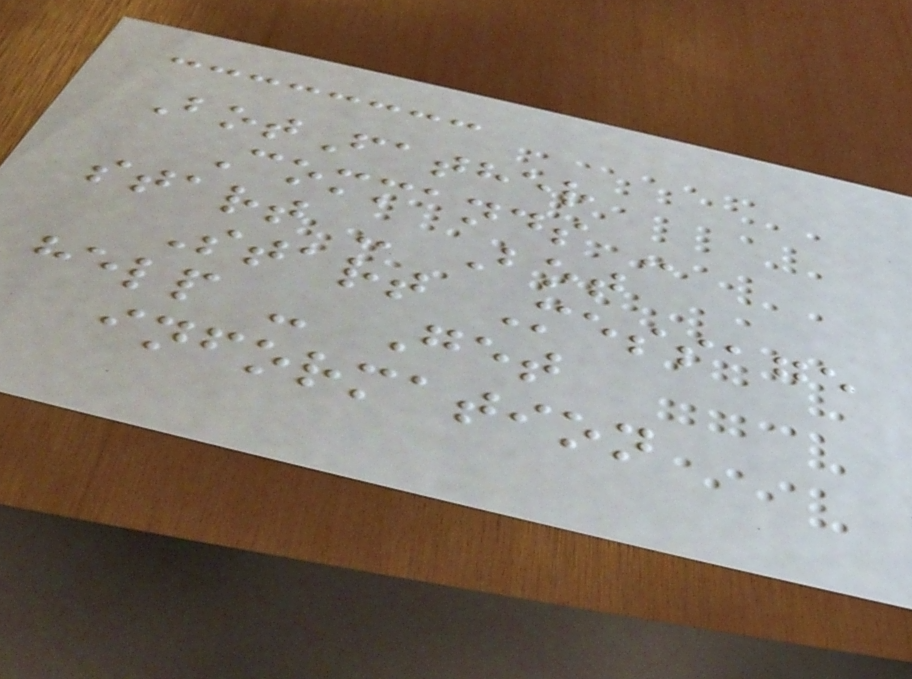BotFather
Commands -
start - Bot
Start Message
help - Get
information
